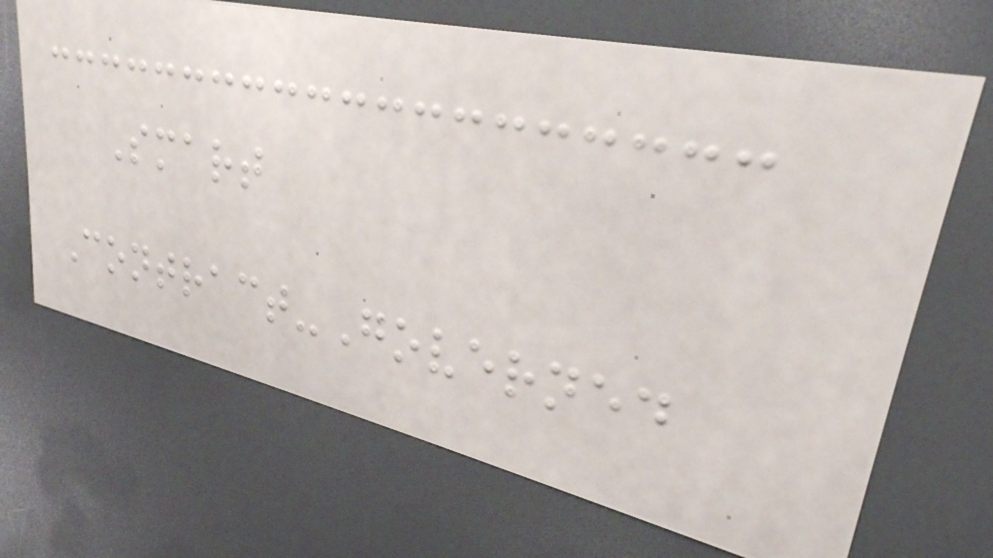Smart
Contract-Governed
